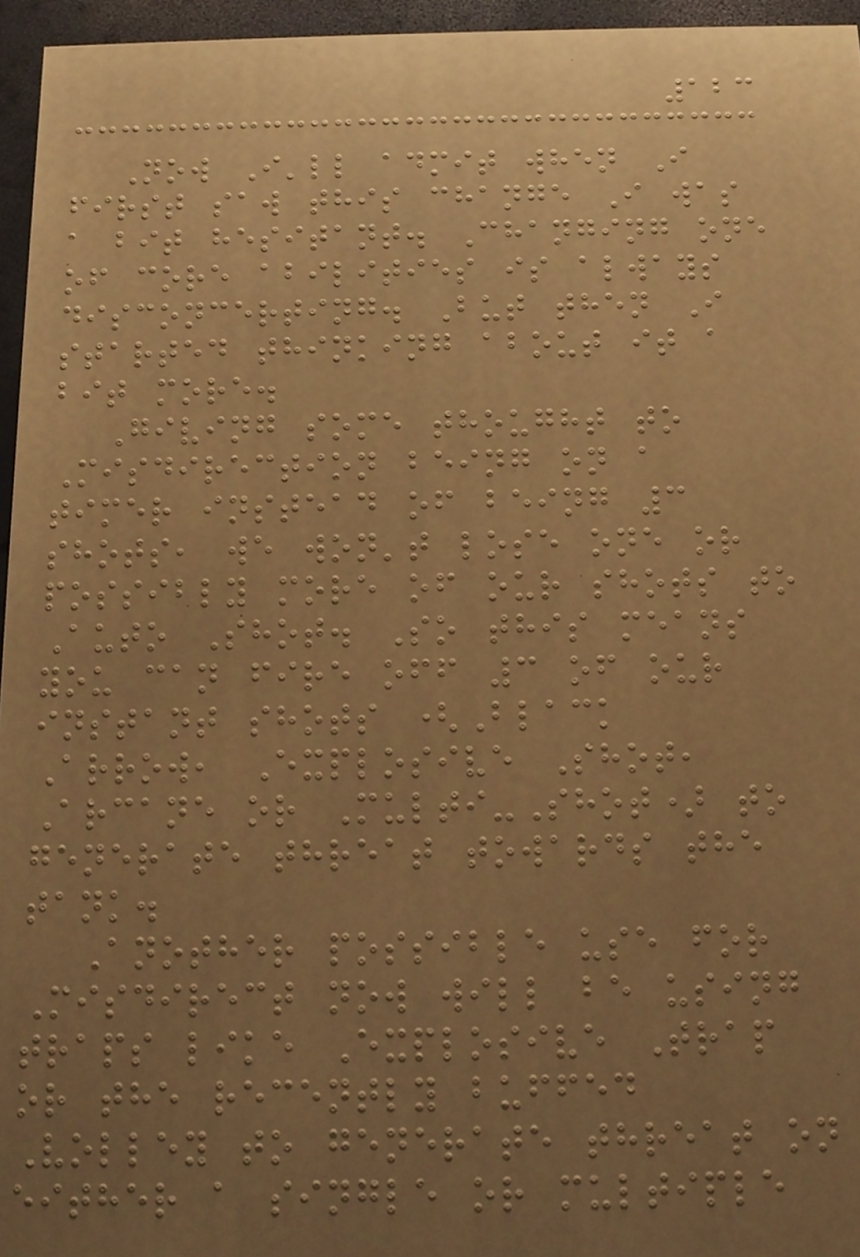123
Now I'll admit when I
first saw this change I was
a bit hesitant. Changing one
of core abilities is always
disconcerting. But then I
started thinking about it a
bit more.
Giving some thought to
Misdirection being on a
timer instead of being 3
shots, we won't lose one or
possibly more of our shots to
Auto Shot. So this means
you can fire off 3 of our
instant shots (Black
Arrow, Explosive Shot,
Arcane or Multi-Shot) to
generate threat towards the
tank.
Another possible use for
Misdirect now will be using
traps like Explosive Trap
or the recently buffed
Volley to generate threat on
either a single or multiple
